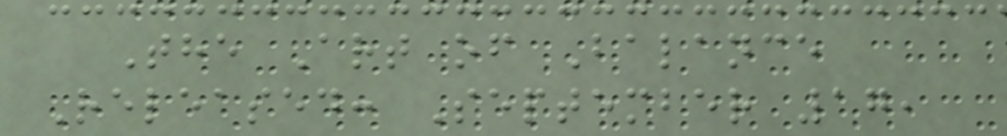The Art of Balance
Released: September 17,
